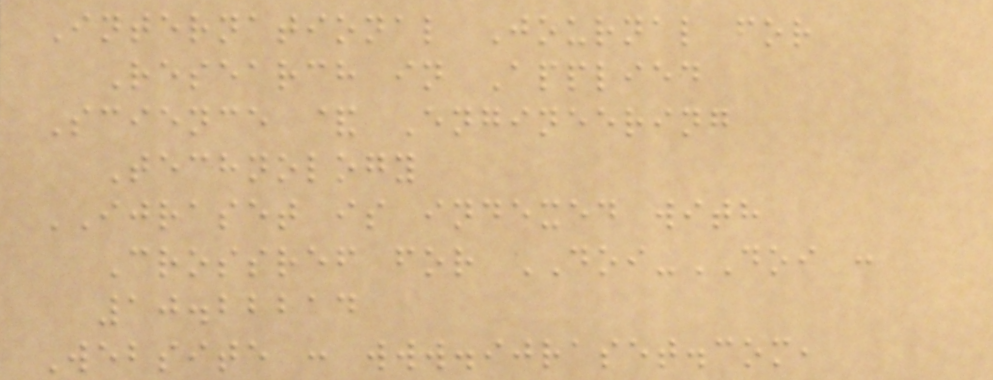International Journal for
Research in Applied
Science & Engineering
Technology
IJRASET is indexed with
Crossref for DOI-DOI :
10.22214
Website : www.ijraset.com,
